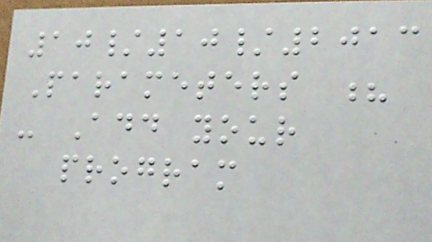10/10/2013
Parameters ?
- Add your
program
